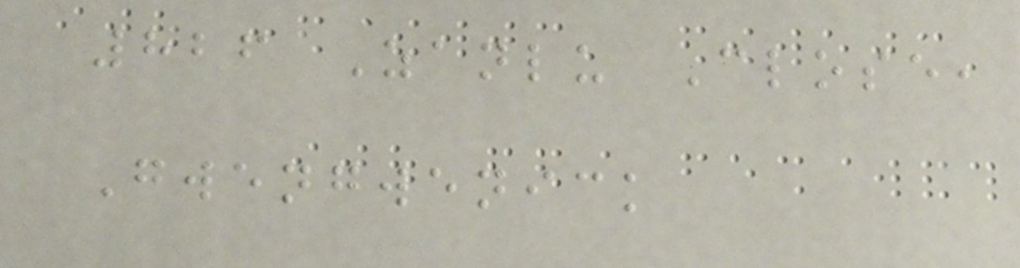826 Zanlu Close,
Gwengwenick
